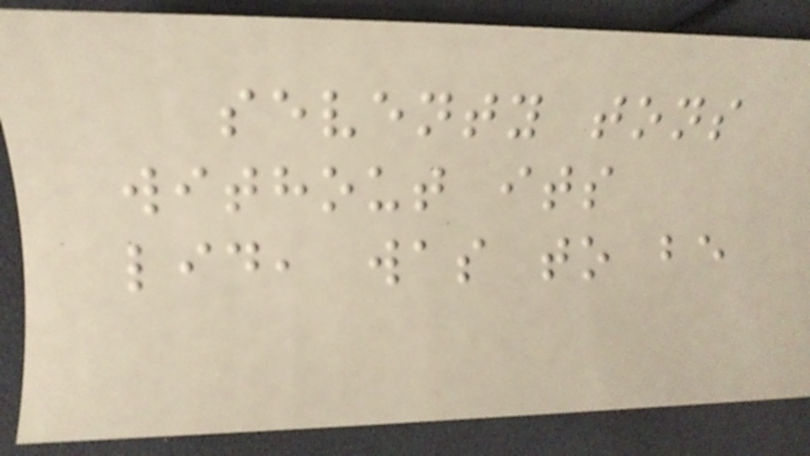seventy tons
without its
lid, was to be
